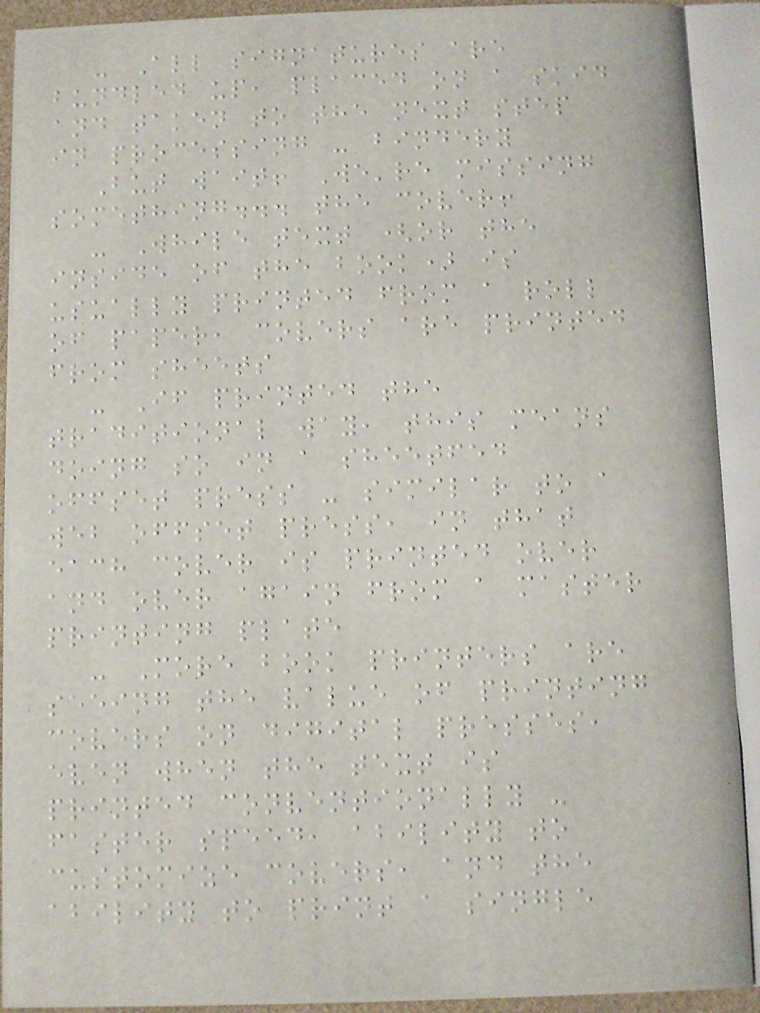- All signatures are
bundled up, placed on a skid
and taken to the next step
in processing - bindery
But wait! We're missing
something... the cover!
- While text (or the
inside of the book) is
usually printed from a roll
of paper, covers are printed
from sheets
- If printed the
traditional way, this means
doing so in a sheetfed
offset press - similar to a
web offset press, in that
each cover is printed over
and over again from a master
printing plate
- More book printers are
seeing the value of printing
covers on digital presses,
even when the text is
printed conventionally -
faster speed, ability to
customize covers, and the
ability to print a single
